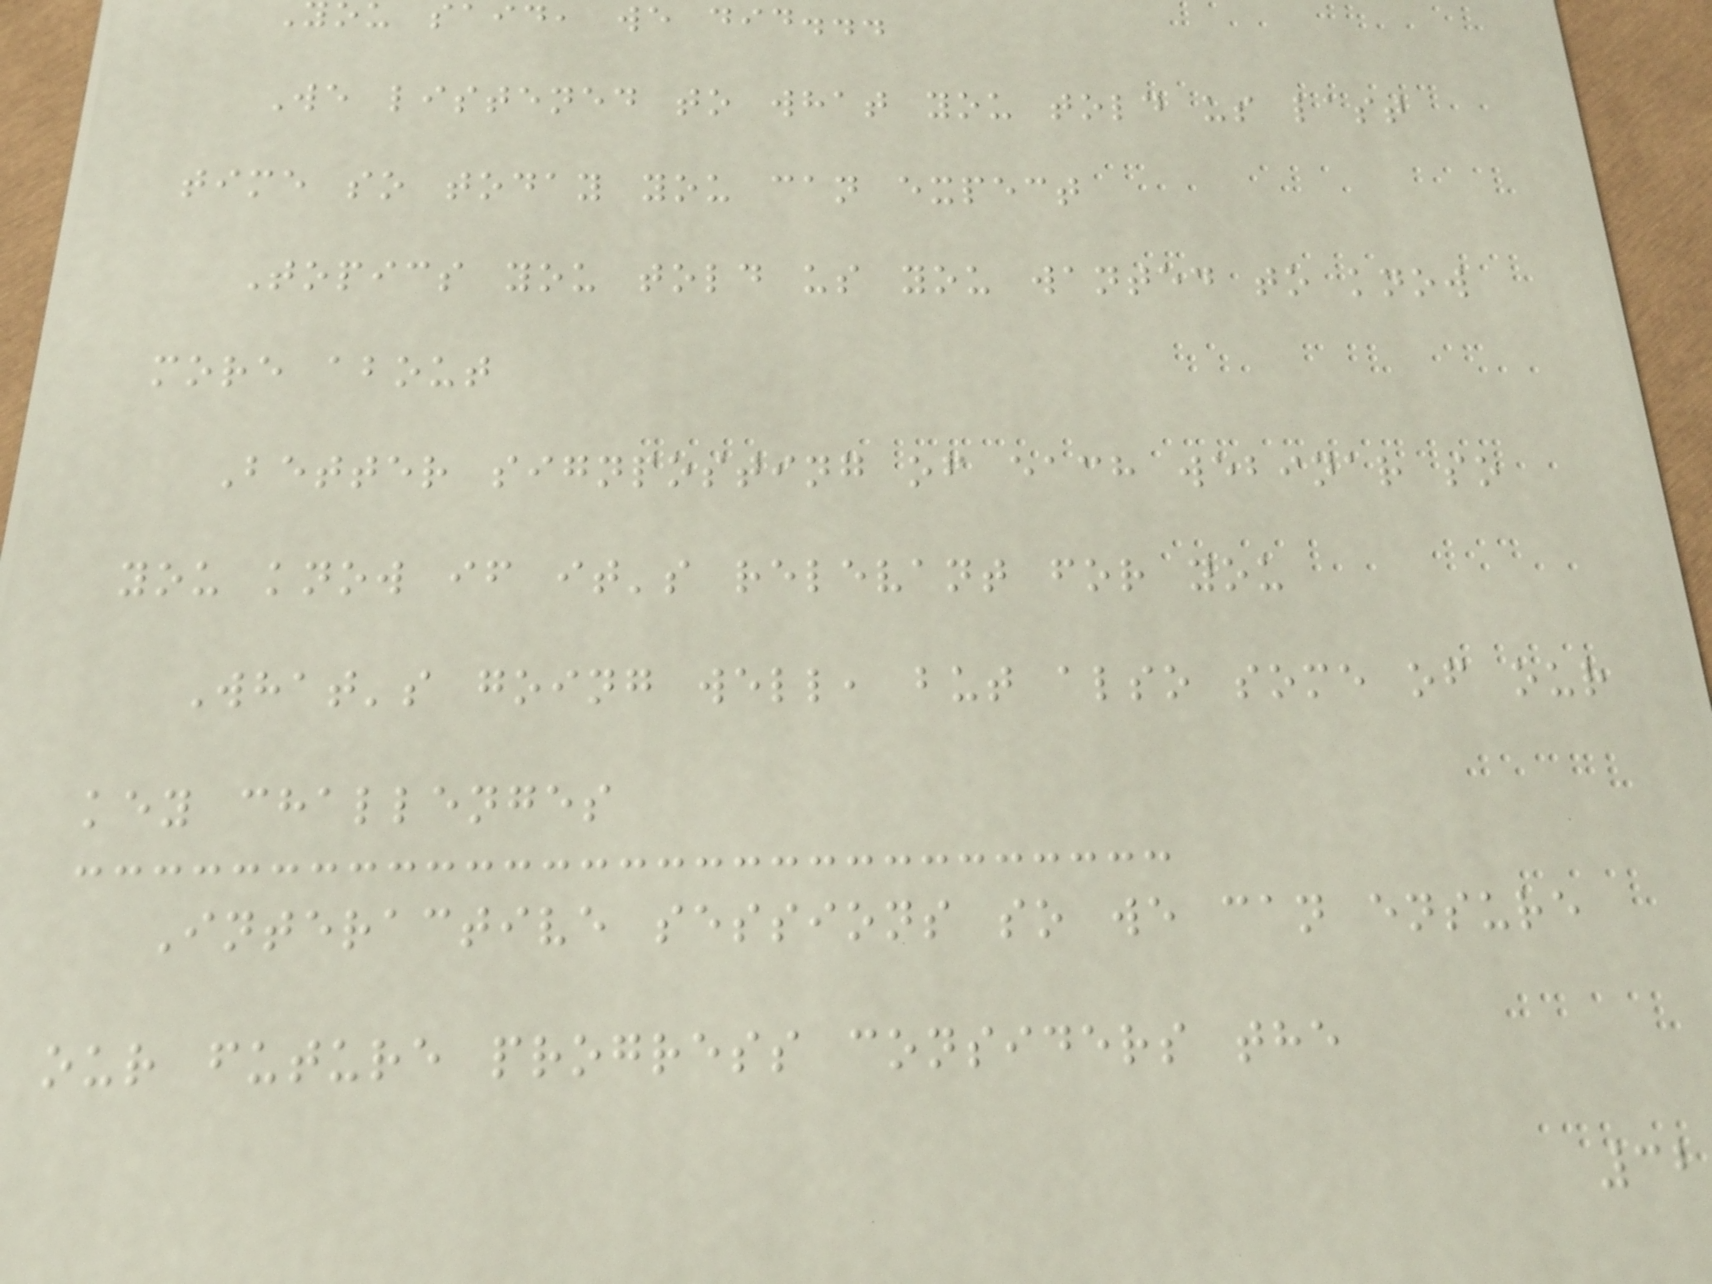u said, we did...
We listened to what you told us last
time so today you can expect
Topics you told us you wanted to know
more about
Better signposting of each webinar so
you know if it's relevant for you
What's going well, but also some of our
key challenges
Interactive sessions so we can ensure
our future progress considers the
32
